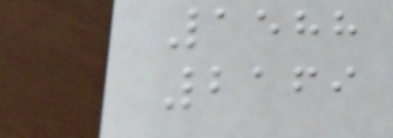1588
2169
